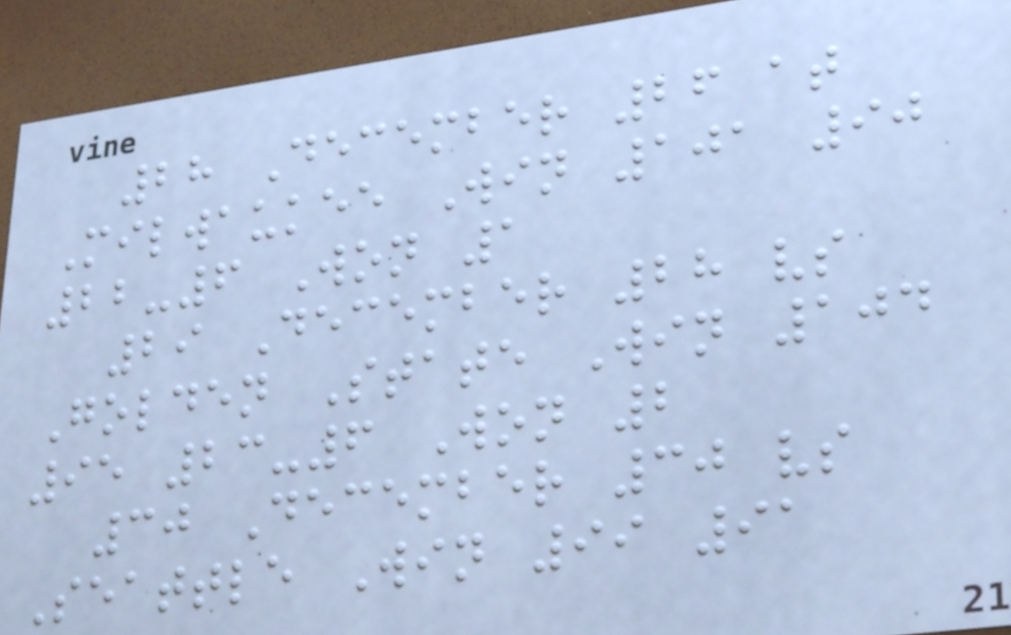28 December 26 at
Milwaukee Win 101 90
22-6 Won 1
29 December 28 vs
Golden State Win 104
95 23-6 Won 2
30 December 30 vs
Seattle Win 99 91
